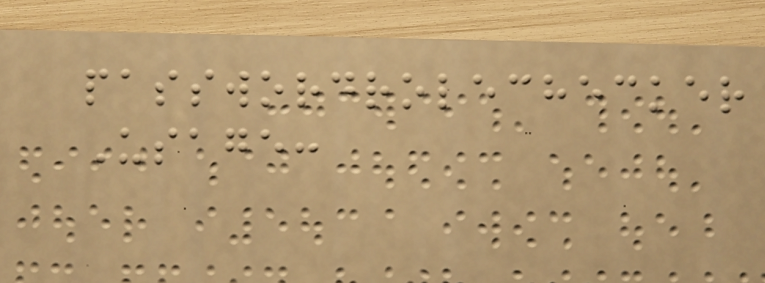passwordrolechecker
Usage:
